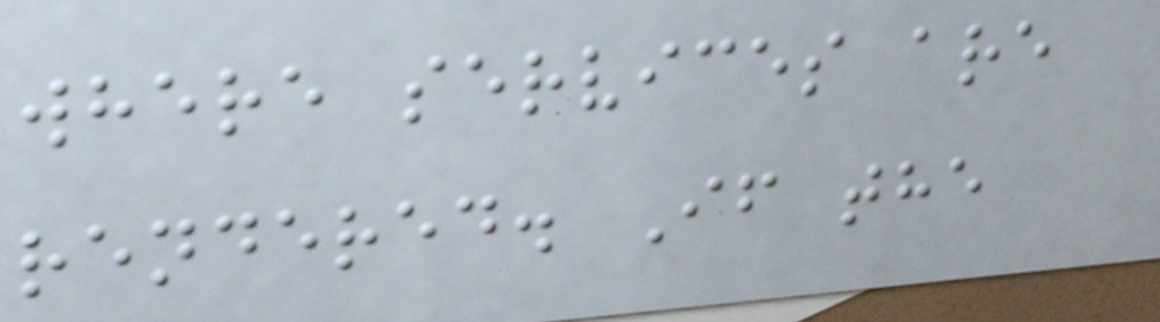where services are
rendered. If the
